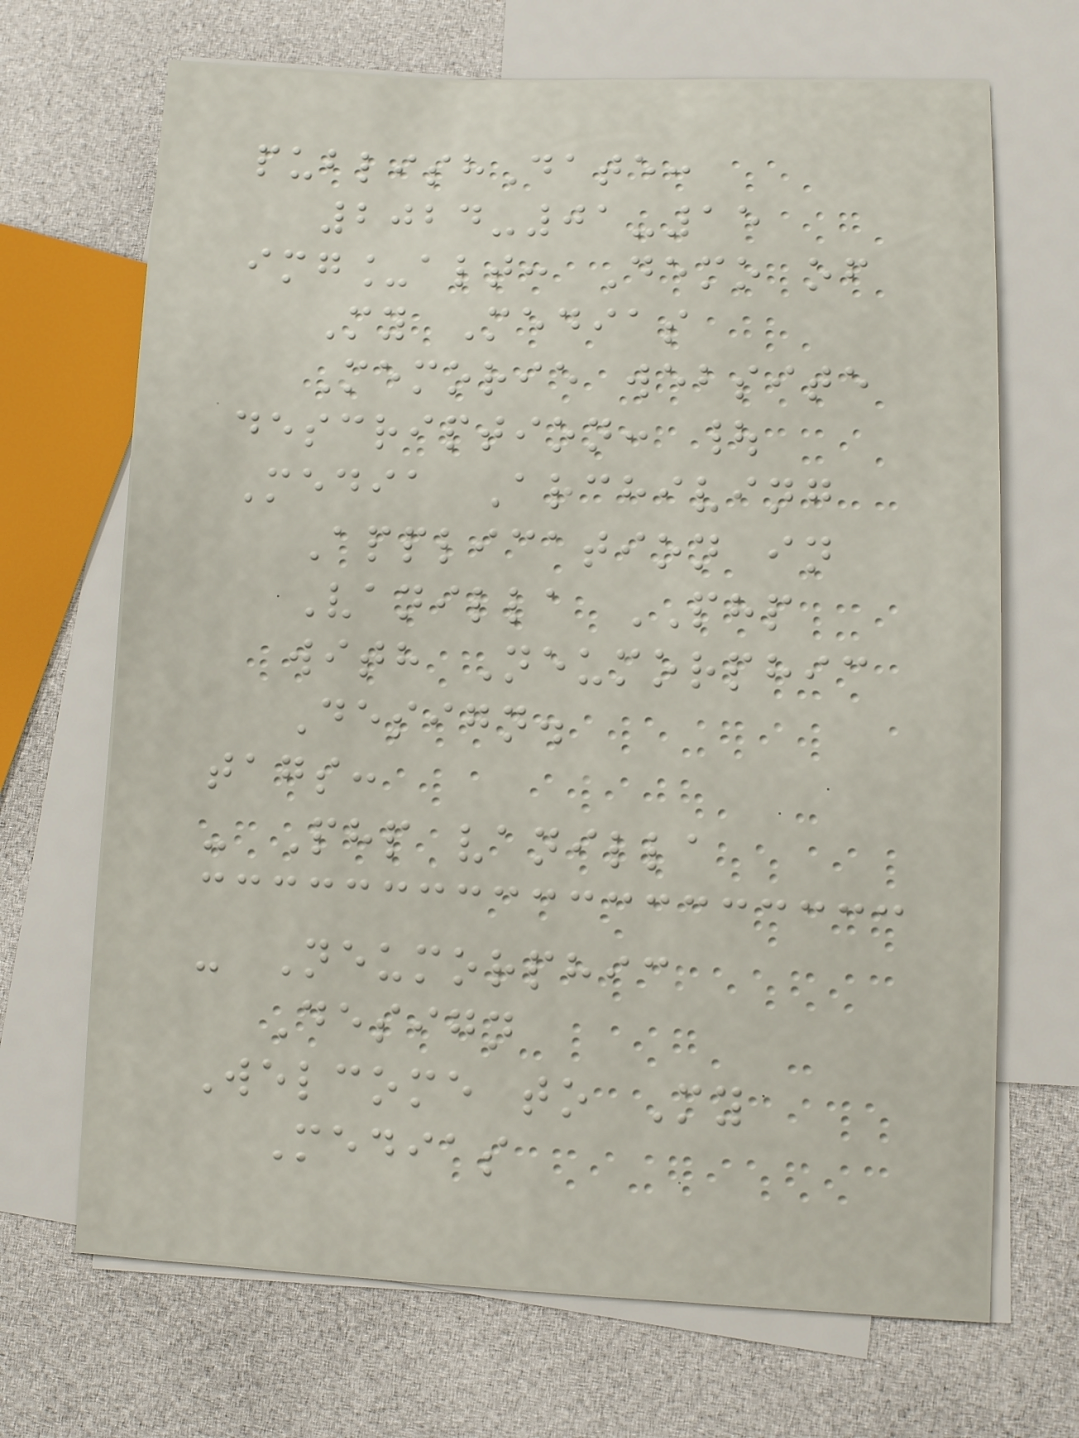publishDate:
2024-01-15
img_alt: Demo of
My Medias
Memorie website
description: |
Media Archiving
Application in
Vanilla PHP
with Neumorphic
Design.
tags:
- Php vanilla
- Neumorphic
Design
Welcome to My
Medias
